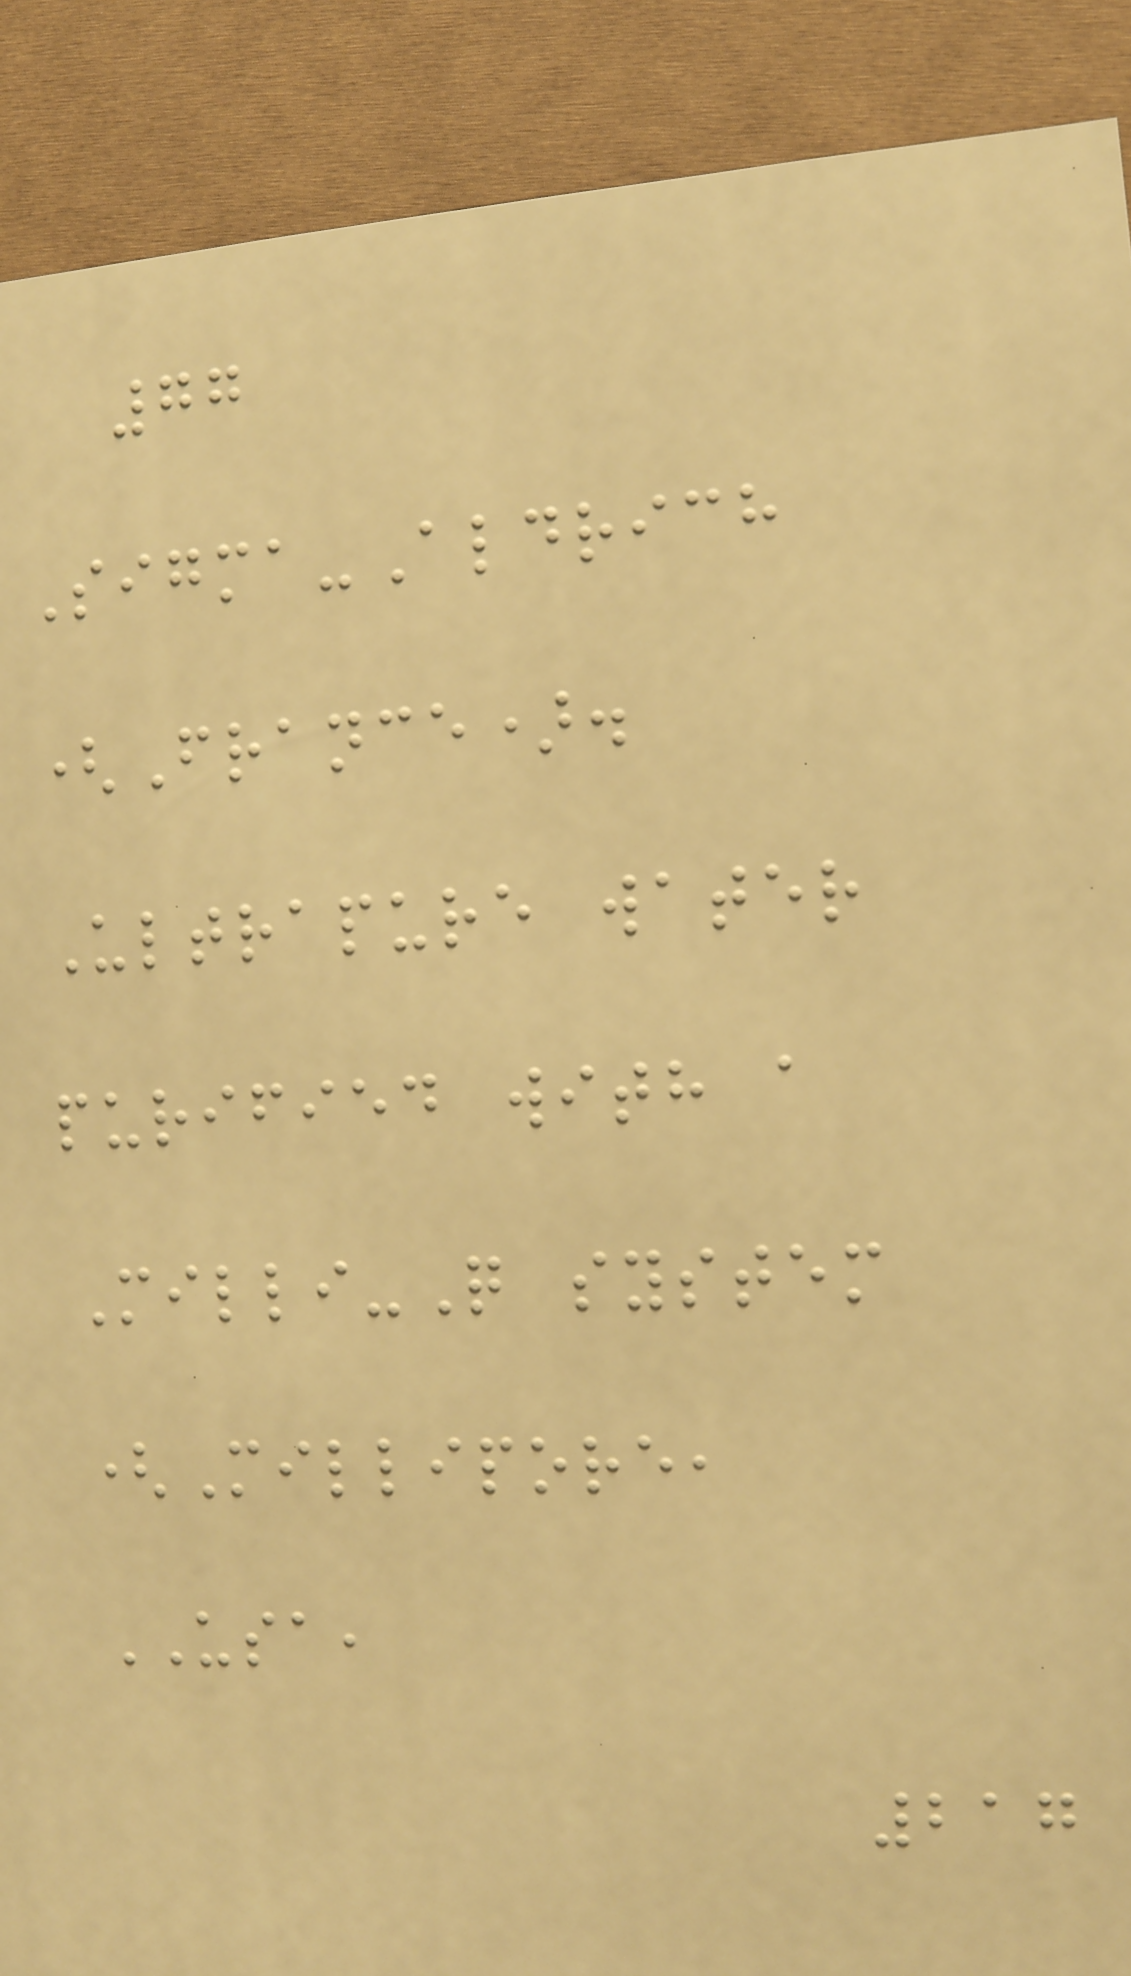77
Sigma-Aldrich
(France).
Ultrapure water
purified with a
Milli-Q system
(Millipore,
USA,
217
